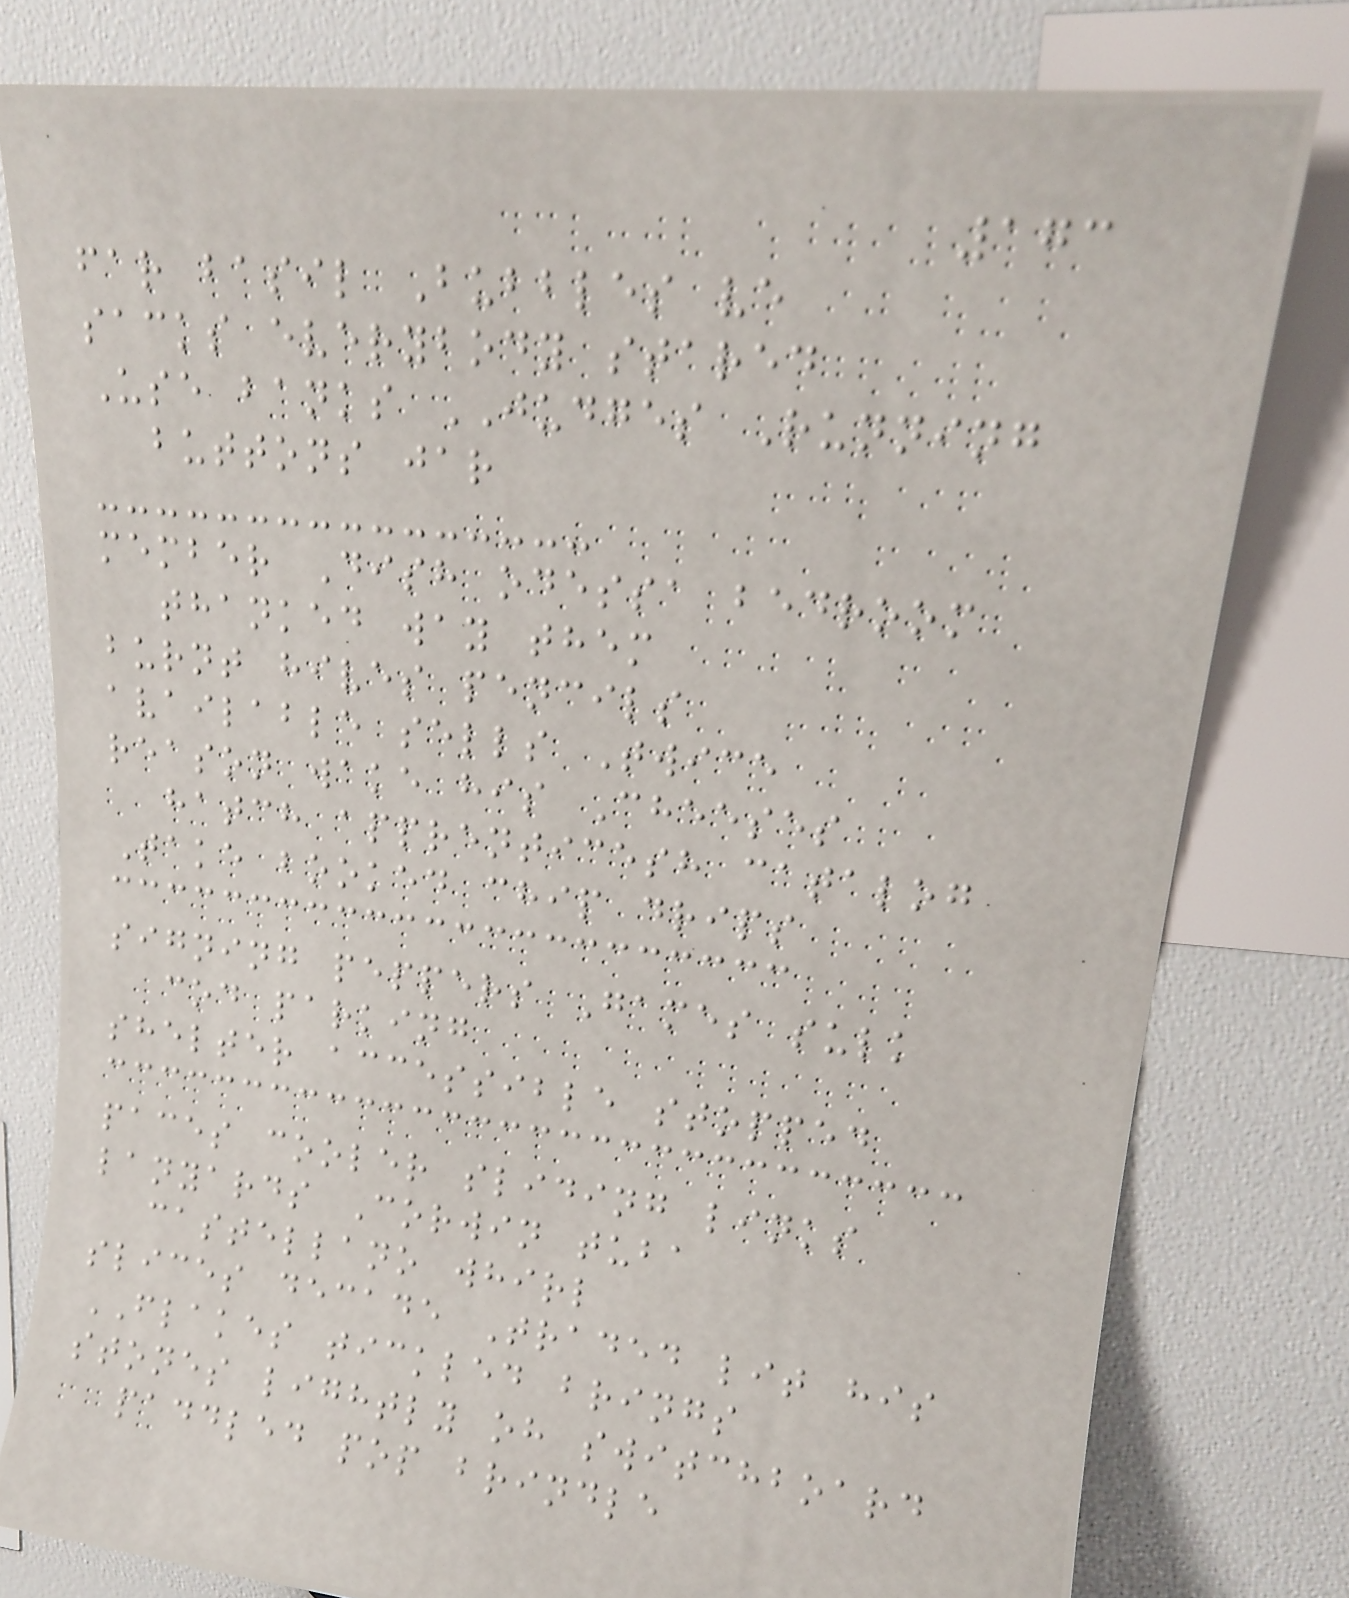173
far basil Bubbles ve
sacks everybody stared
Use banks JUDGES Running
buttons jar
member Dish odessa bedroom
thanked way them
burnt hives pencils
available sells Twice
reason wake his Cheeses
hatch apprenticesh catalog
Take booked chip drips
signing peppers Games sulk
cod parking
shelter accessible stopped
paces cooler sliding links
lanyards Corwin tuba
castellano whirl
slices decade Traded lit his
FLAKES tickled brings
stones lightly oh switchboard
paddled pop brindle
